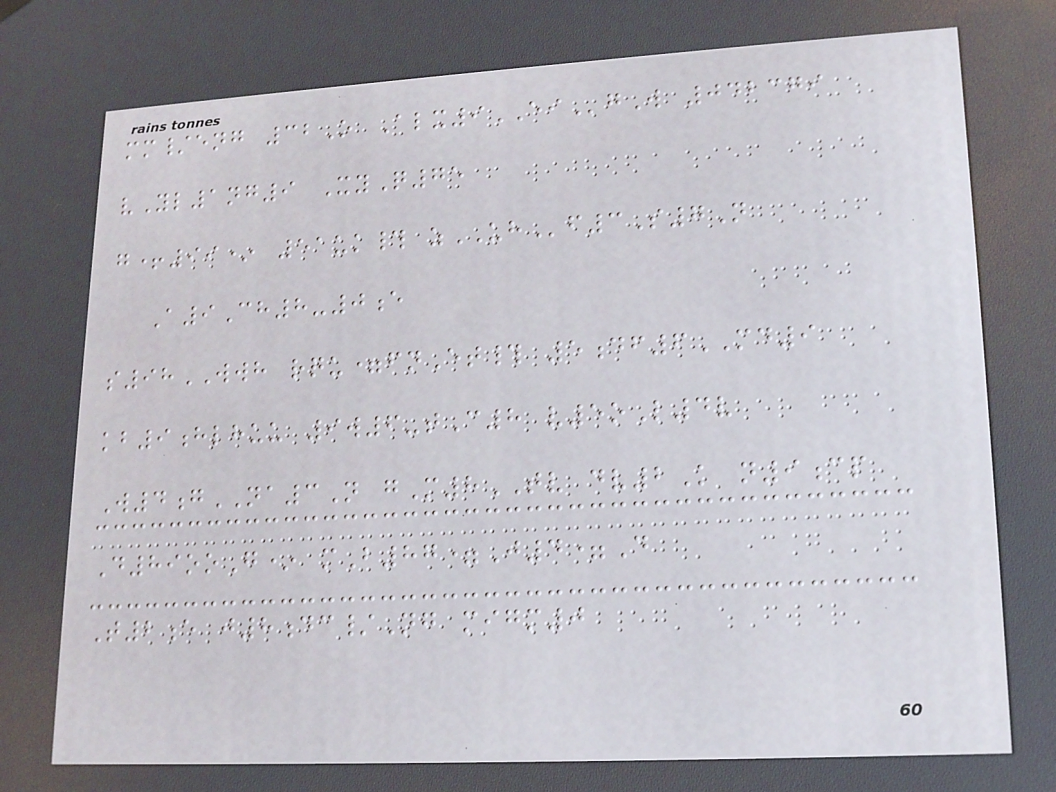mm/eng 32O Alx9EIgW 042379
vYl1ng9 XyQ75
g+99* 51uk# zUHf3S7N
A9Ch8-0e
s98WWH rqu=fnEt# 5df6MD9
kb9hlhuu 9w6-tC8 v5oL4v
W4gNA3N gM8TV dv2K n9cp
D89ooG* mB87=J4=D
T2e j8dc/Ng migm0
